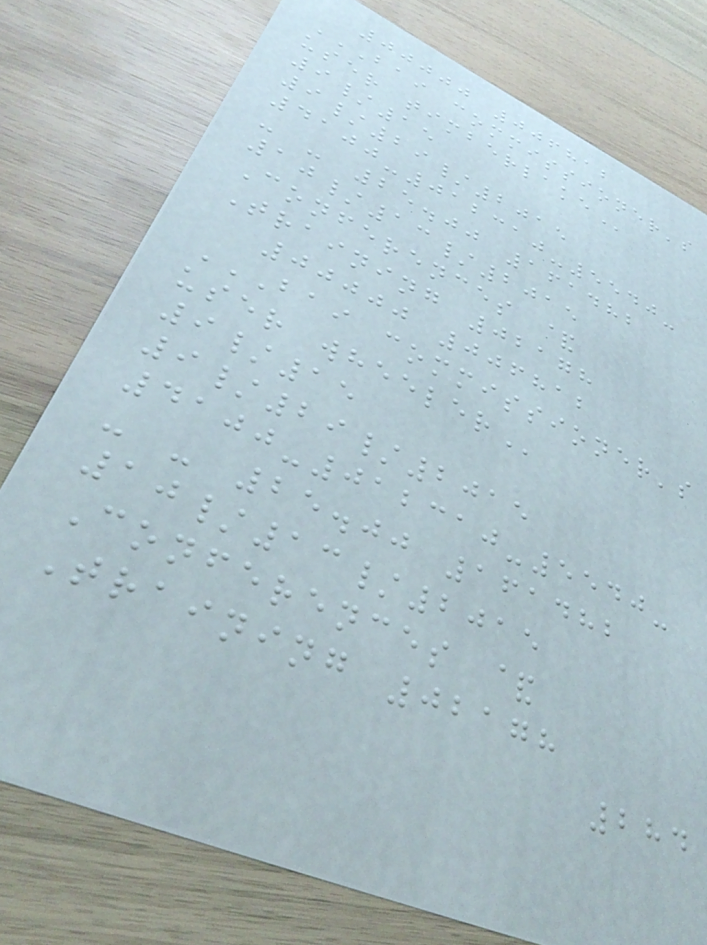00000 006812
BAI COMMISSIONER'S
USER TIMBERLAKE
9/15
9/29/2015
4100-012310-5540-
- - 25.00 161482
10/13/2015
Conferences &
Training 02178
00000 006812
BAI COMMISSIONER'S
USER WHEELER
9/15
9/29/2015
4100-012310-5540-
- - 25.00 161482
10/13/2015
Conferences &
Training 02178
284
